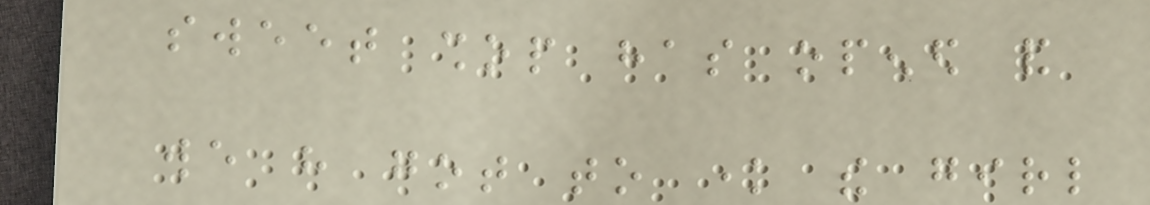sweet shop has opened and
we have got to know the girl
